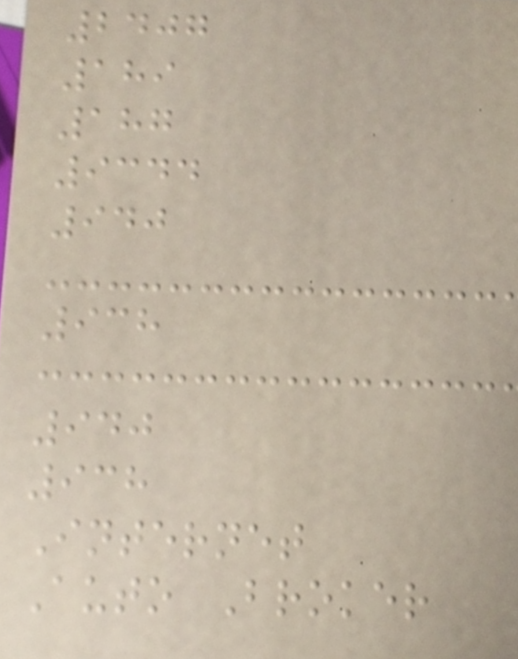2407
189
187
9344
940
938
940
938
Internet
Auto Broker
